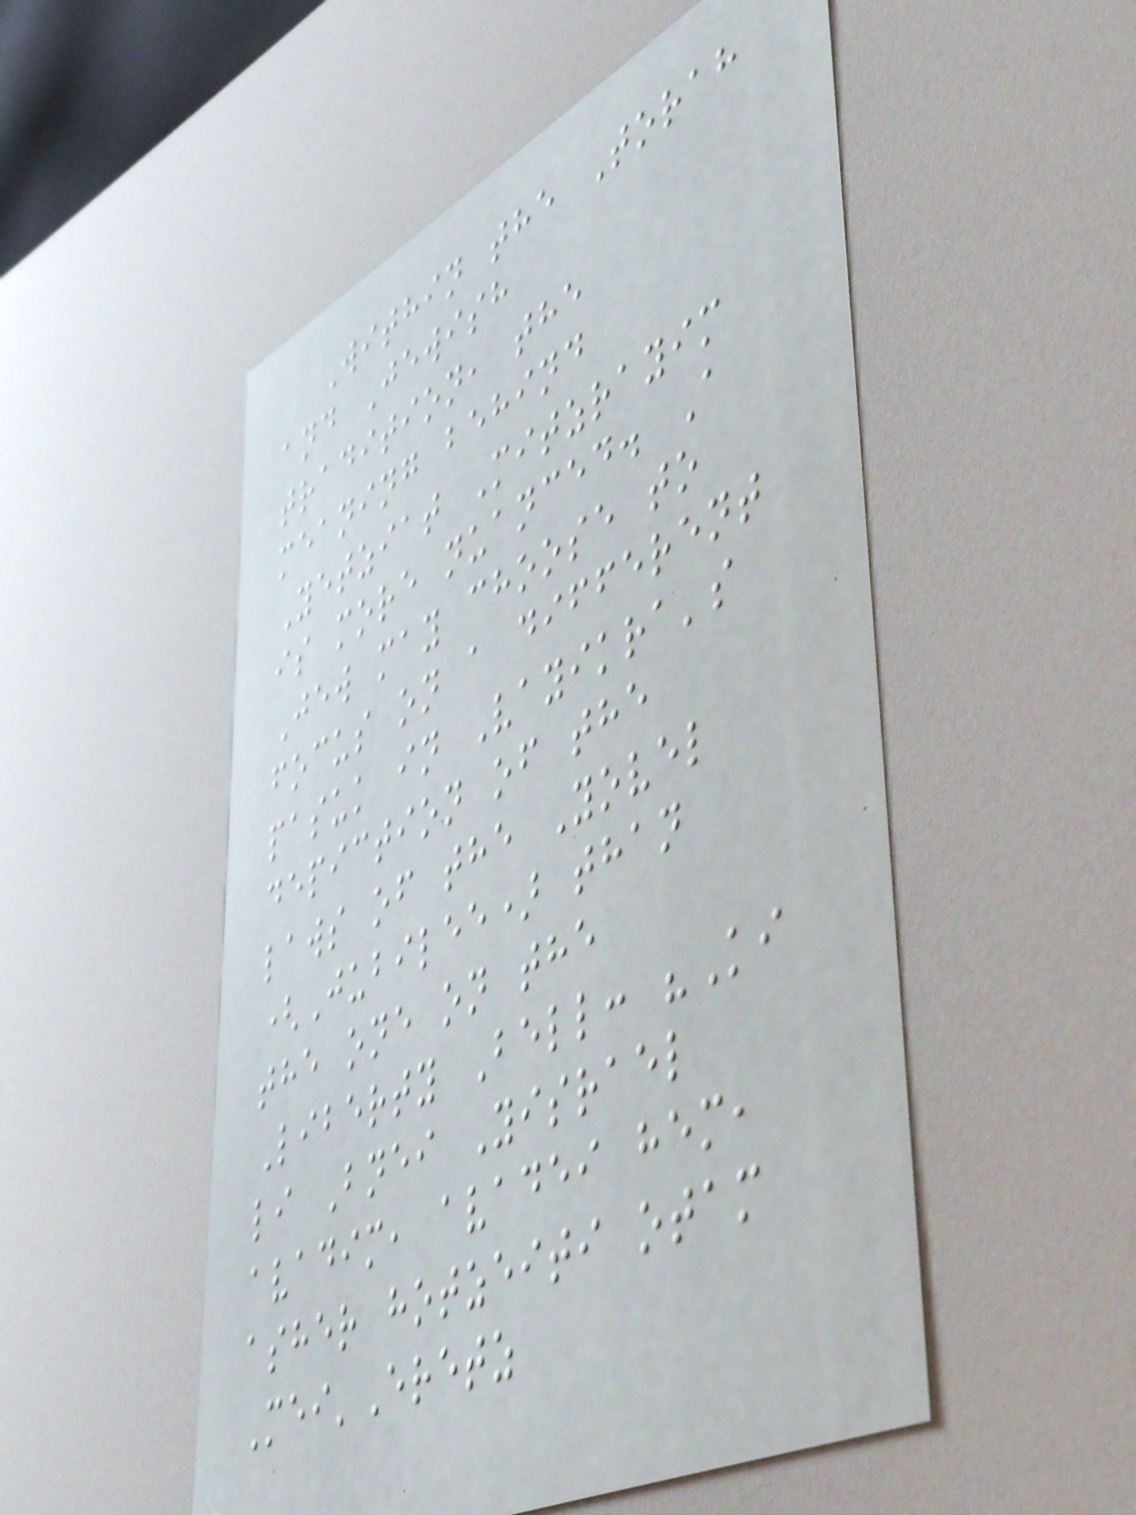Within the Torah
and Jewish
tradition, the
meaning behind
Yetziat Mitzrayim
is more nuanced. A
Jew may choose to
focus on a different
pasuk in Vayikra's
depiction of the
laws of the Yovel
(Jubilee) than
the one on the
Liberty Bell: "Ki
li Bnei Yisrael
avadim, avadei hem,
asher hotzeiti otam
Mei'Eretz
